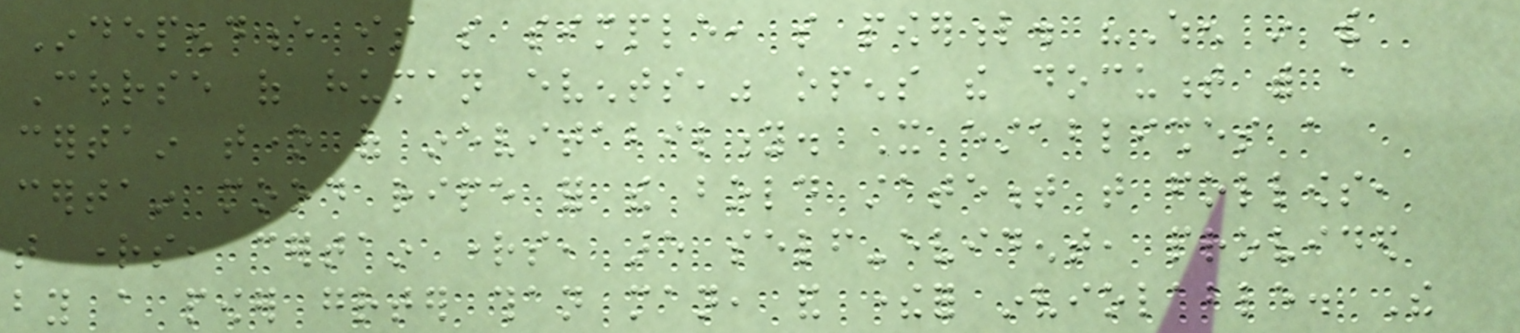Independence is so simple, so powerful. "When in the
Course of human events," opens the document with a
certain tone of inevitability. It establishes a
certain mood ripe for the bold statement that follows,
that rights, certain rights, are self-evident, provided
by a power greater than man, and therefor inviolable. The
